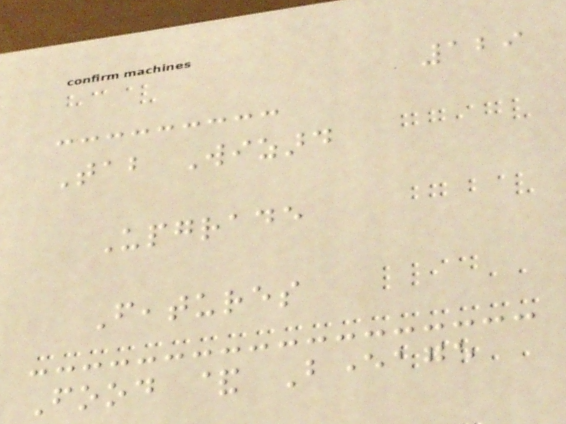129
Tab Wizard
Upgrade
Features
Food & Beverage
